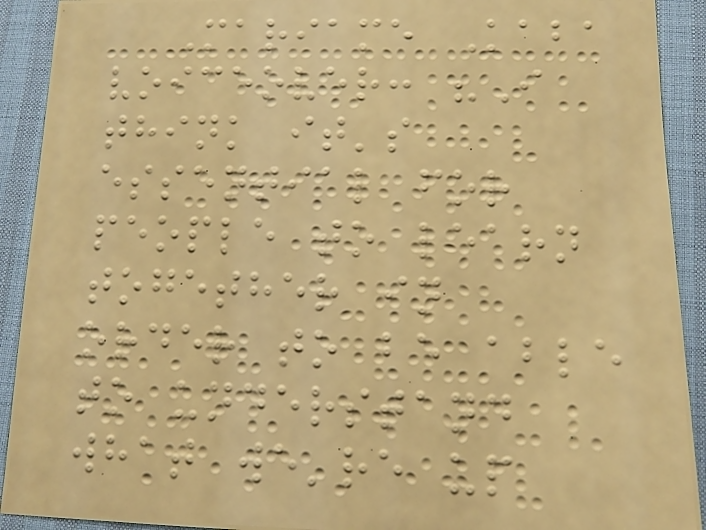Mariame Kaba
voiceover: "I
think it's
essential for
people to learn
together in
order to be able
to understand
what we're up
